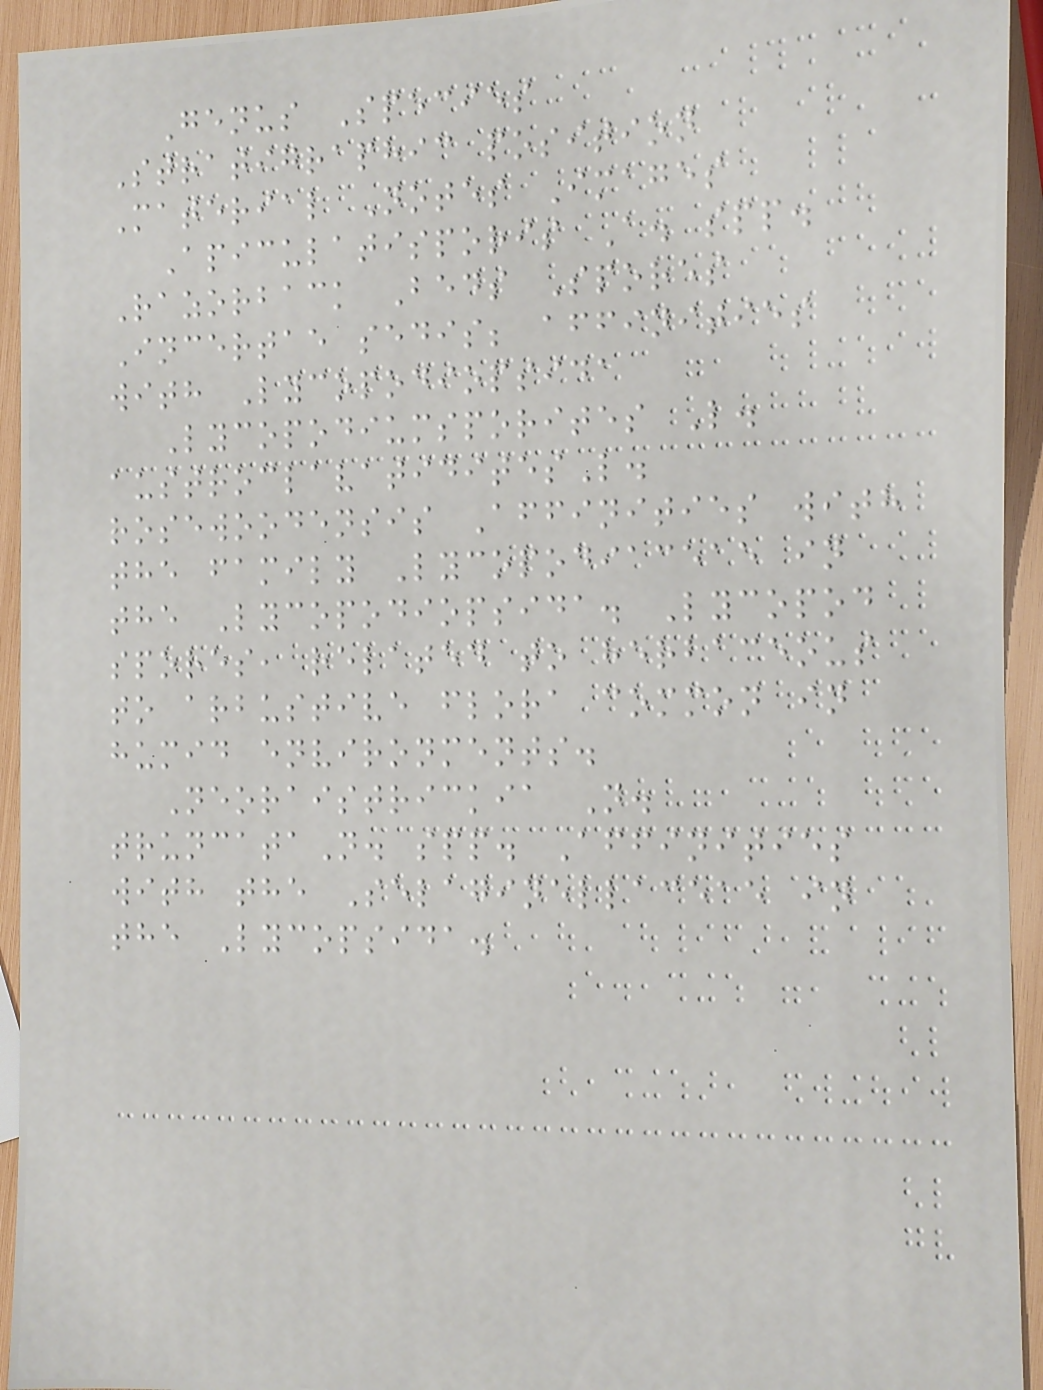Genus Species
Stratigraphic position
Material Notes Images
Apiculatisporis A. spp.
Razorback Beds Spores
Incertae sedis; affinities
with Lycopodiopsida
Lycopodiumsporites L.
austroclavatiditesL.
rosewoodensis Affinities with
the family Lycopodiaceae in
the Lycopodiopsida. Lycopod
spores, related to herbaceous
to arbustive flora common in
humid environments.
Neoraistrickia N.
truncataN. spp. Affinities
with the Selaginellaceae in
the Lycopsida.
